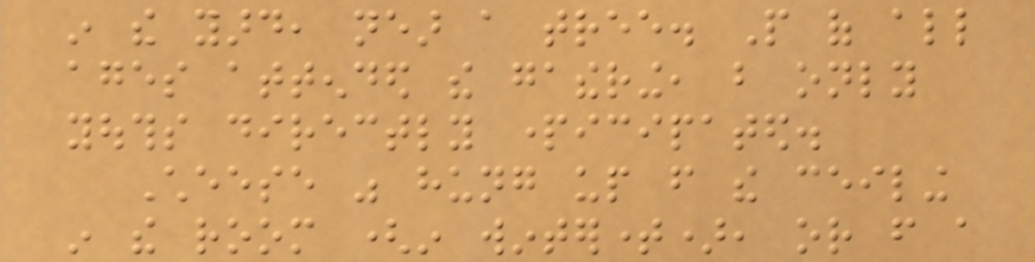in the yard, near a tree. People of all
ages attended the gathering, but only
youths directly participated.
Cheese was hung up from the ceiling
in the room (in wintertime), or from a
